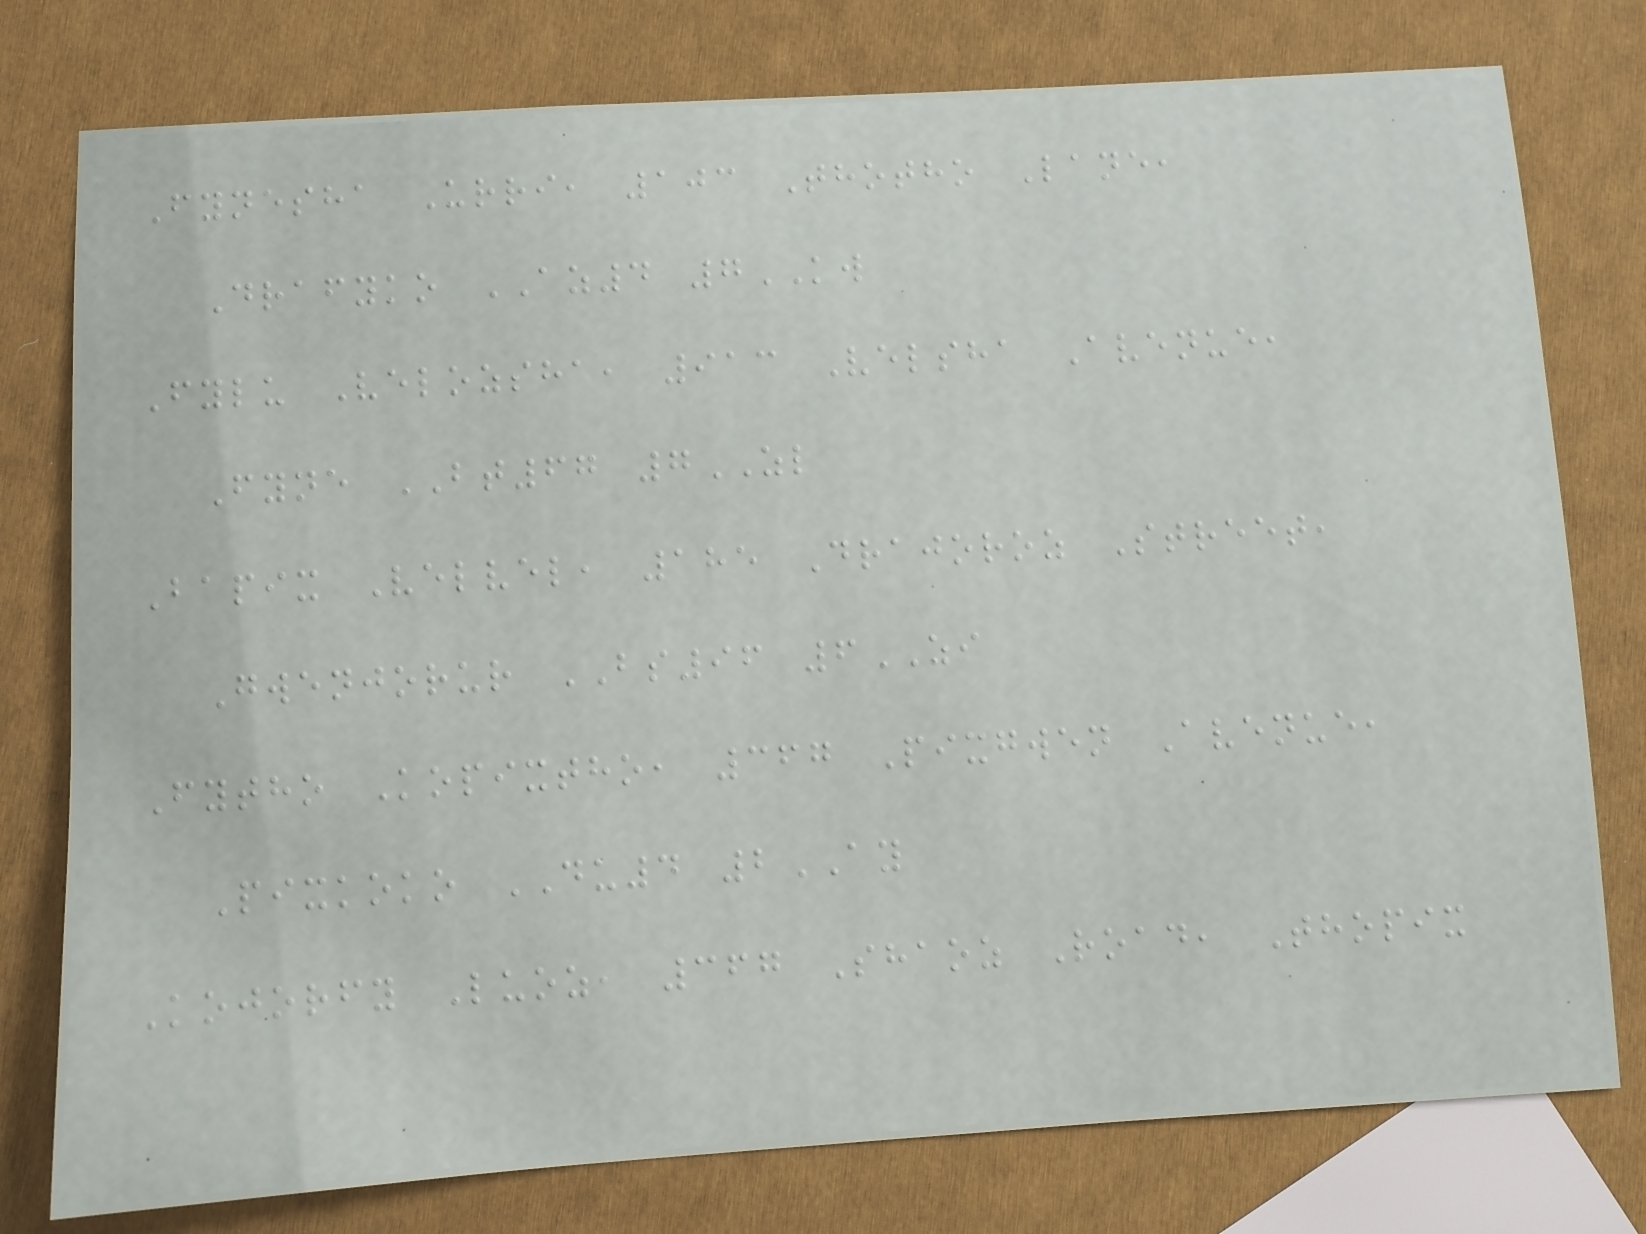Fynesha Urri, 103 Thotho Lane,
Drafyko AZ4 7KW
Fylu Velozsha, 913 Velsha Avenue,
Fyne BT67 7ZL
Bapix Velvel, 185 Drajoroz Street,
Gwenjorur BS96 6ZI
Fytho Kopixtho, 367 Pixgwen Avenue,
Pixkoko DU4 2AY
Kojorfy Luoz, 367 Shaoz Road, Thopix
